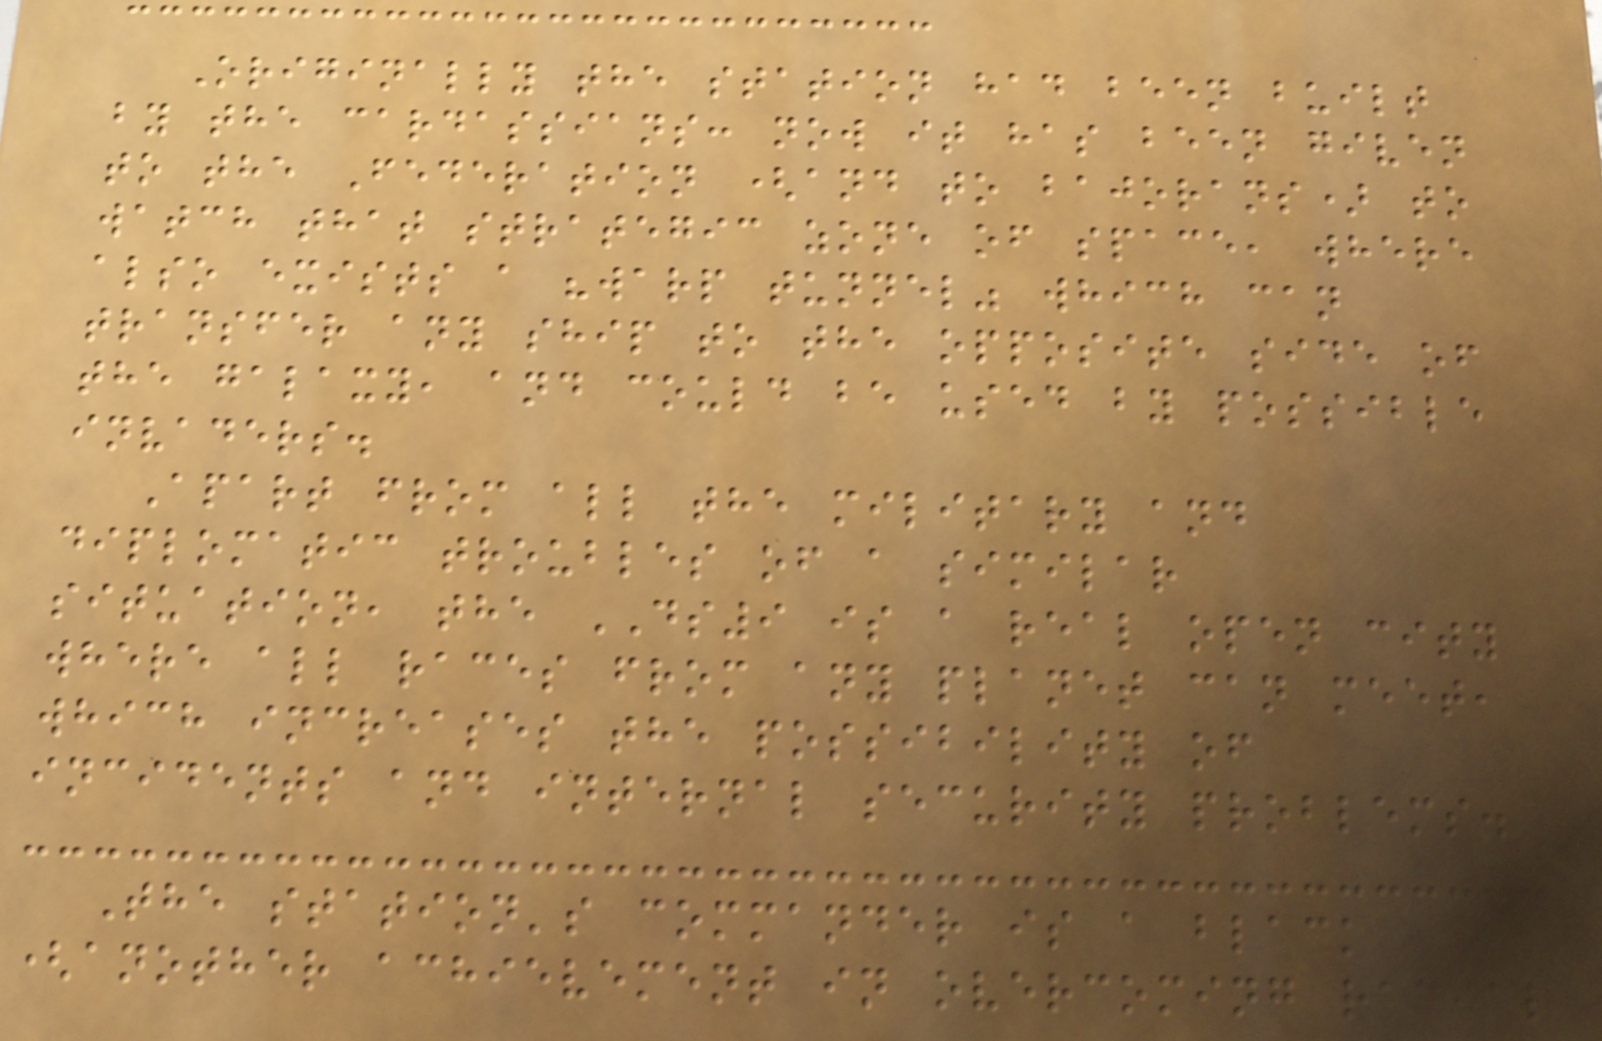Originally the station had been built
by the cardassians: now it has been given
to the Federation (and to bajorans) to
watch that strategic zone of space, where
also exists a "warp tunnel" which can
transfer any ship to the opposite side of
the galaxy, and could be used by possible
invaders.
Apart from all the military and
diplomatic troubles of a similar
situation, the DS9 is a real open city
where all races from any planet can meet,
which increases the possibility of
incidents and internal security problems.
The station's commander is a black
(another achievement in overcoming racial
